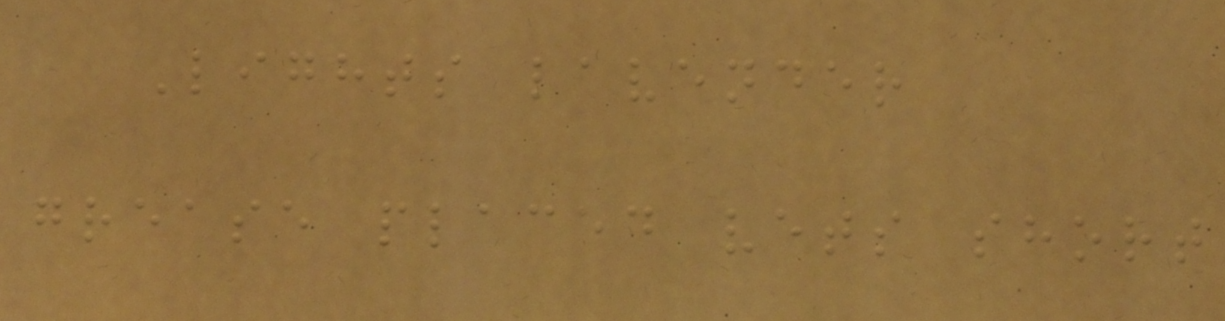Lights lavender
grease placed vets short
